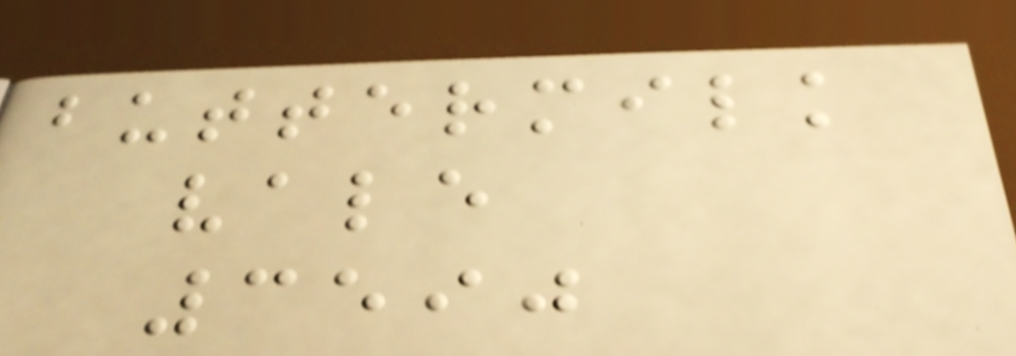buttermilk
vale
3590
